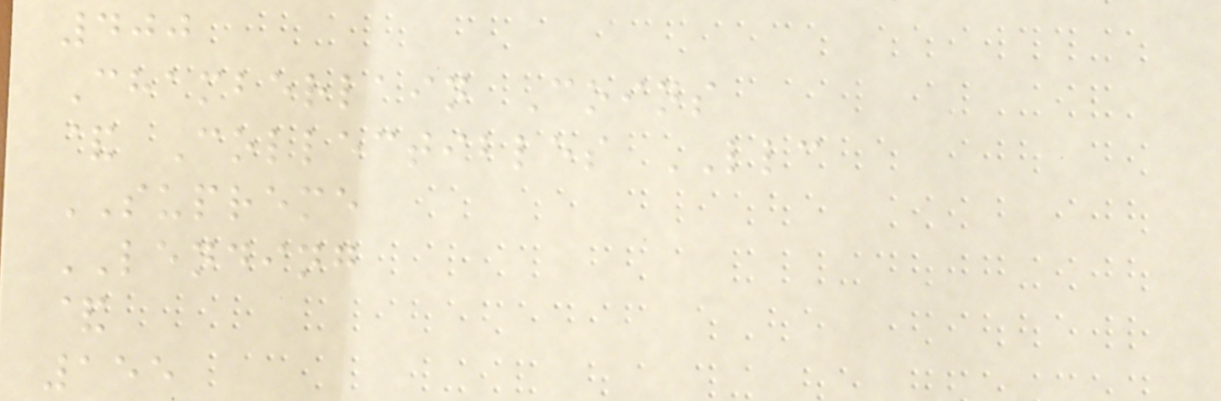400
Chamberlain Coins
& Collectibles LLC
SUPREME
LENDING
&
155
